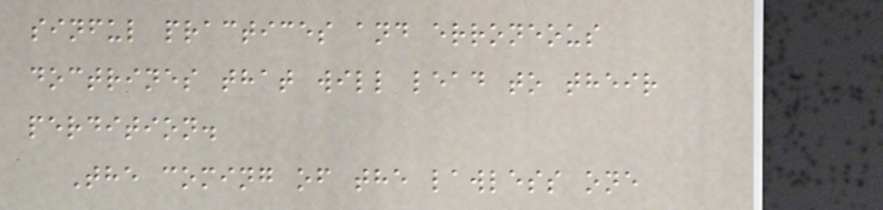sinful practices and erroneous
doctrines that will lead to their
perdition.
The coming of the lawless one
